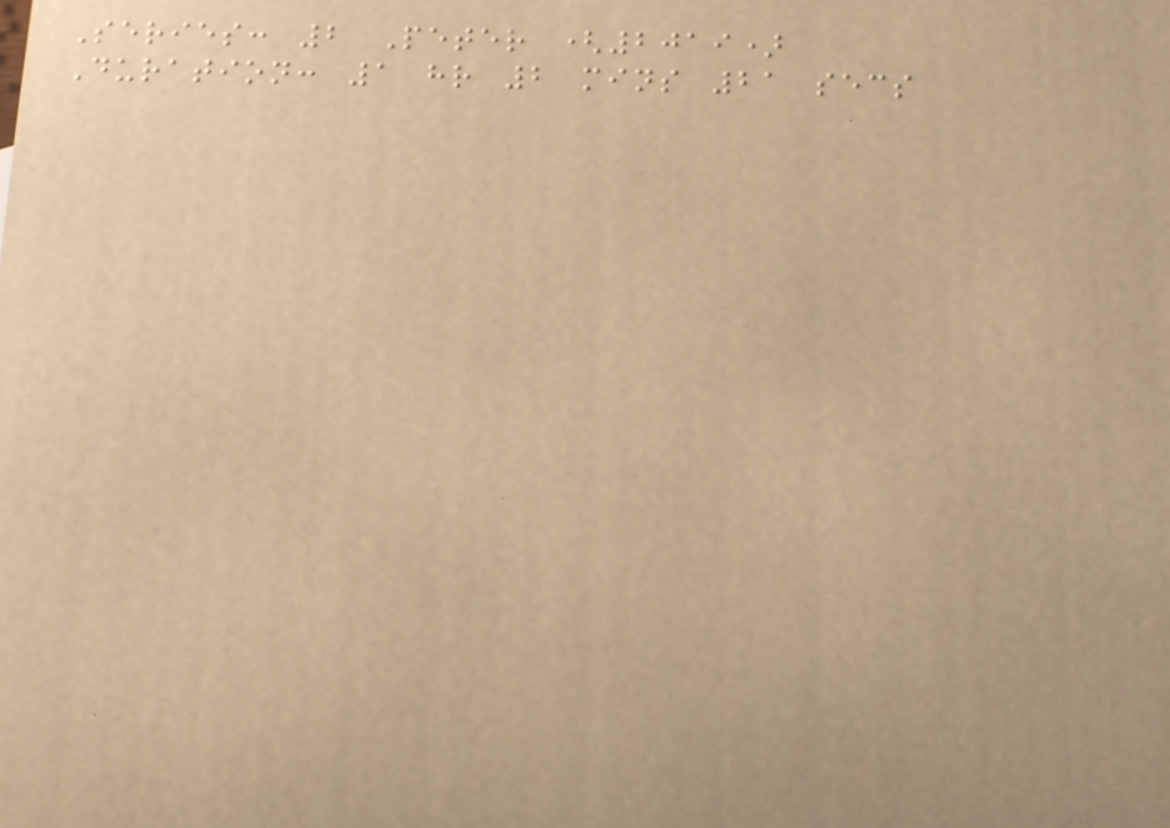Series: 2 Peter (2019)
Duration: 1 hr 2 mins 21 secs
